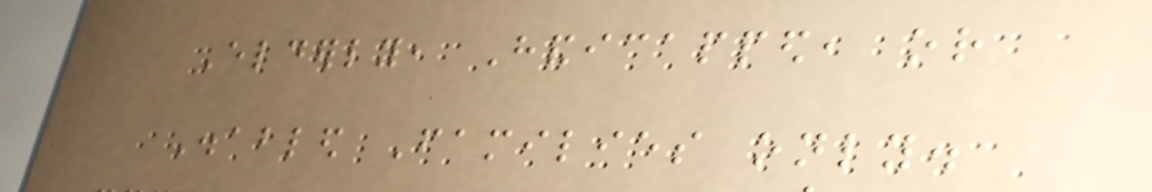Elderly, Handicapped, or
Disabled Families only.
